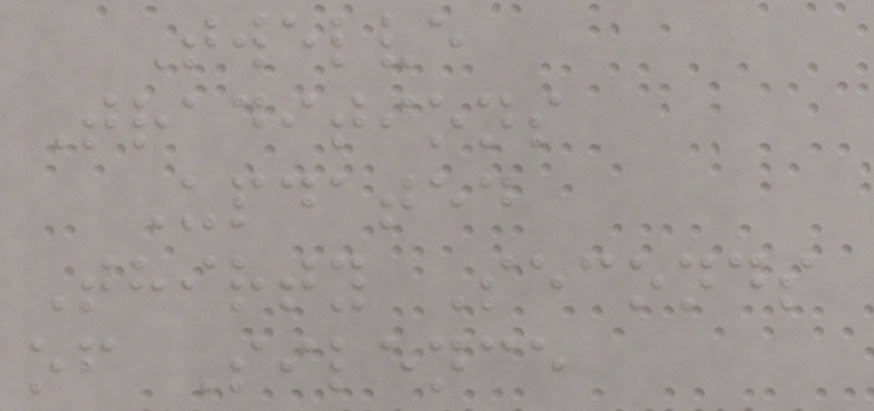Twelve
Traditions
Updated
Thirty Seconds
of Silence
